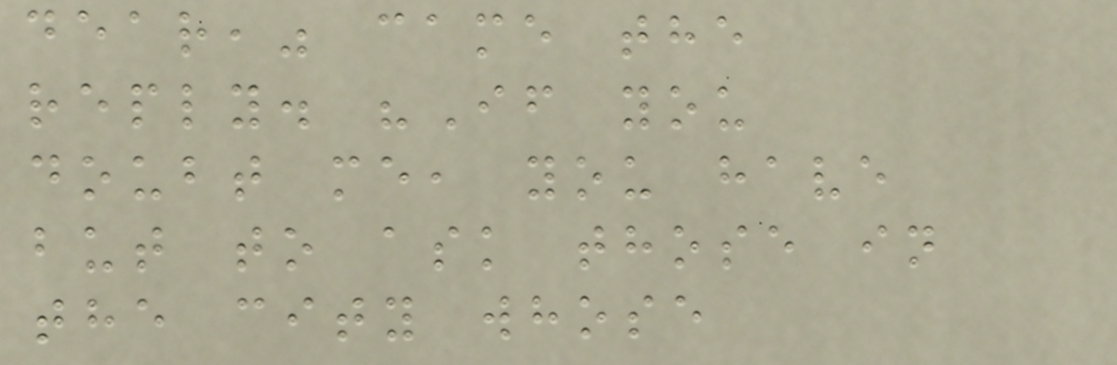dear," came the
reply. "If you
doubt me, you have
but to ask those in
the city whose
